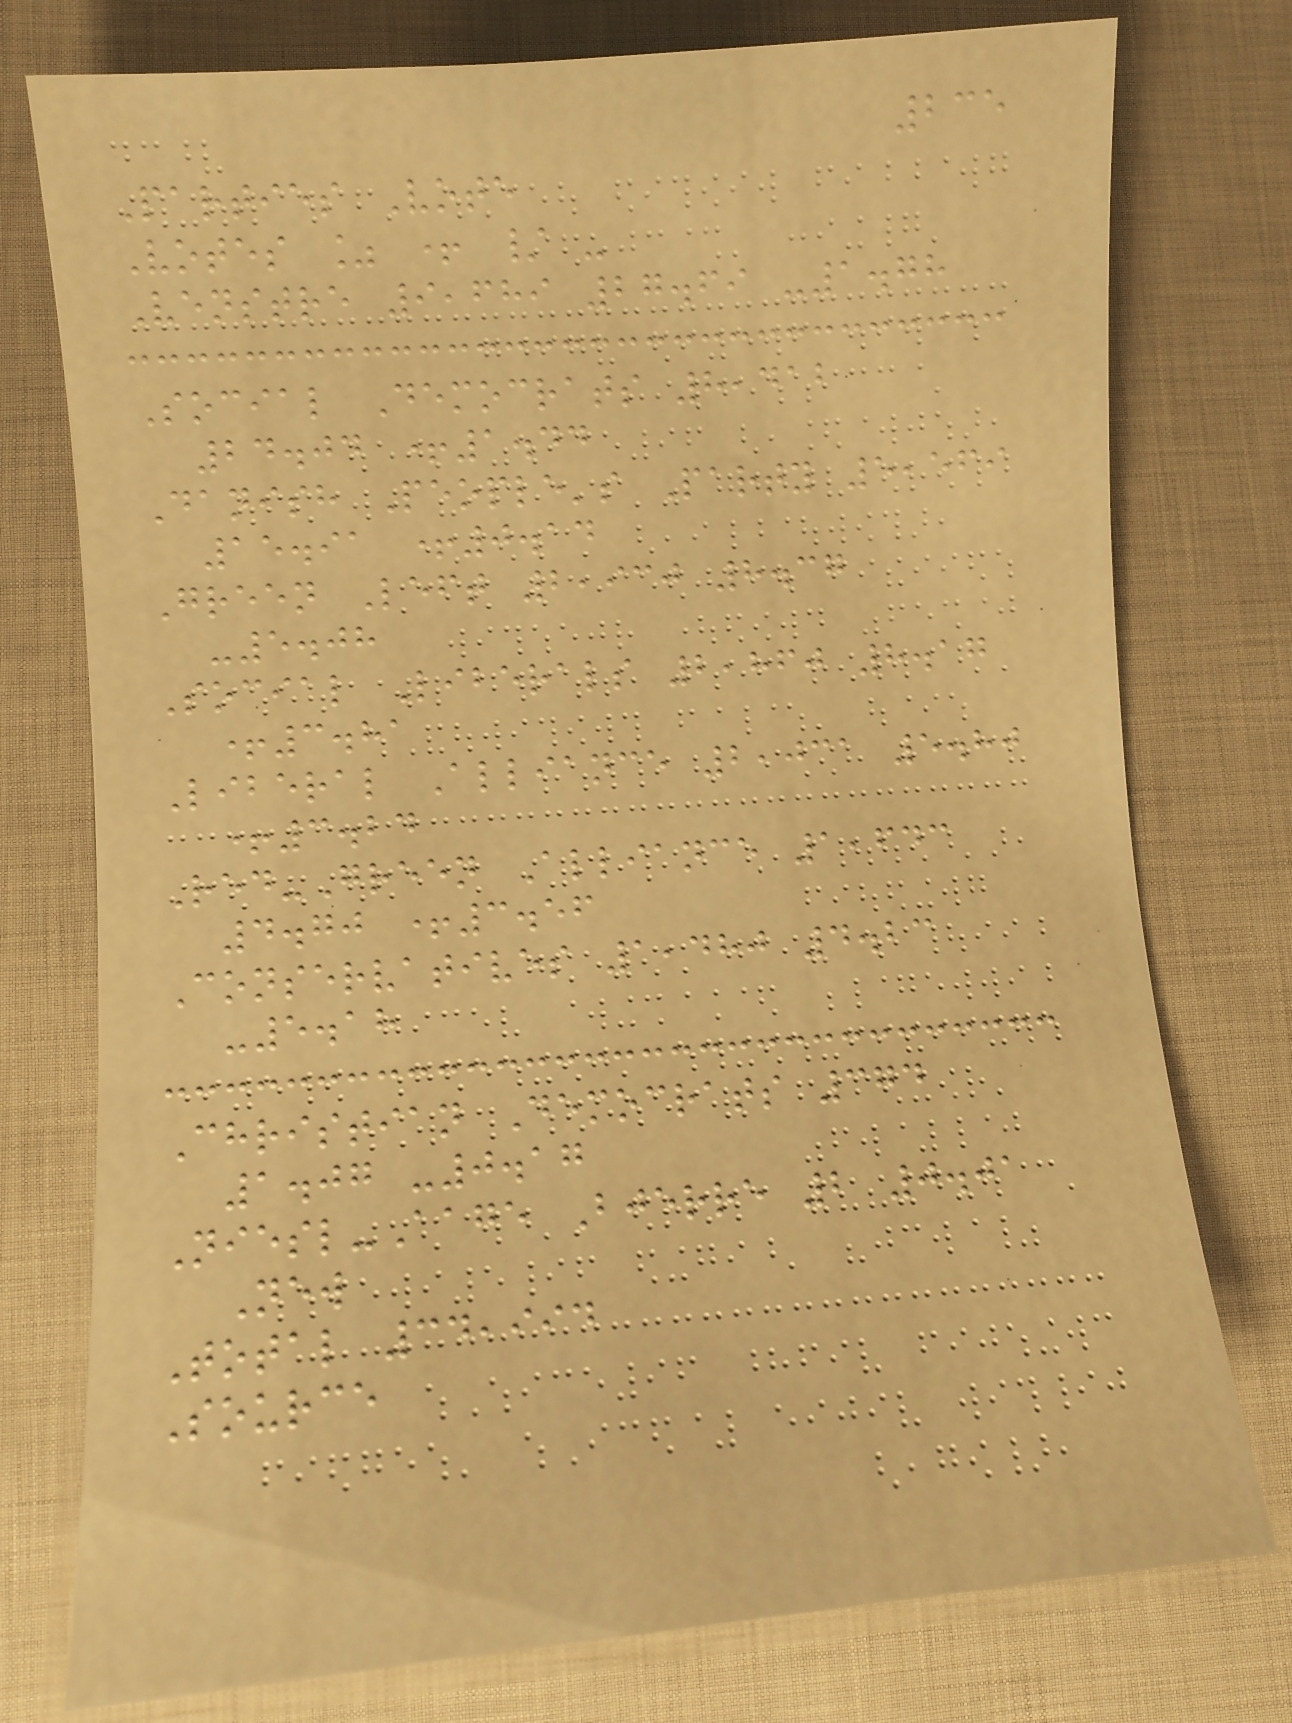235
Parties Vote
Votes % + / -
Venstre 9,689 27.69 -1.78
Social Democrats 8,412
24.04 +1.44
Danish People's Party 5,569
15.91 +0.14
Green Left 2,930 8.37
-5.08
Social Liberals 2,860 8.17
+3.81
Liberal Alliance 2,031 5.80
+3.24
Red-Green Alliance 1,643
4.70 +3.56
Conservatives 1,480 4.23
-5.18
Christian Democrats 374
1.07 -0.17
Niesl-Aage Bjerre 2 0.01
New
Total 34,994
Source
